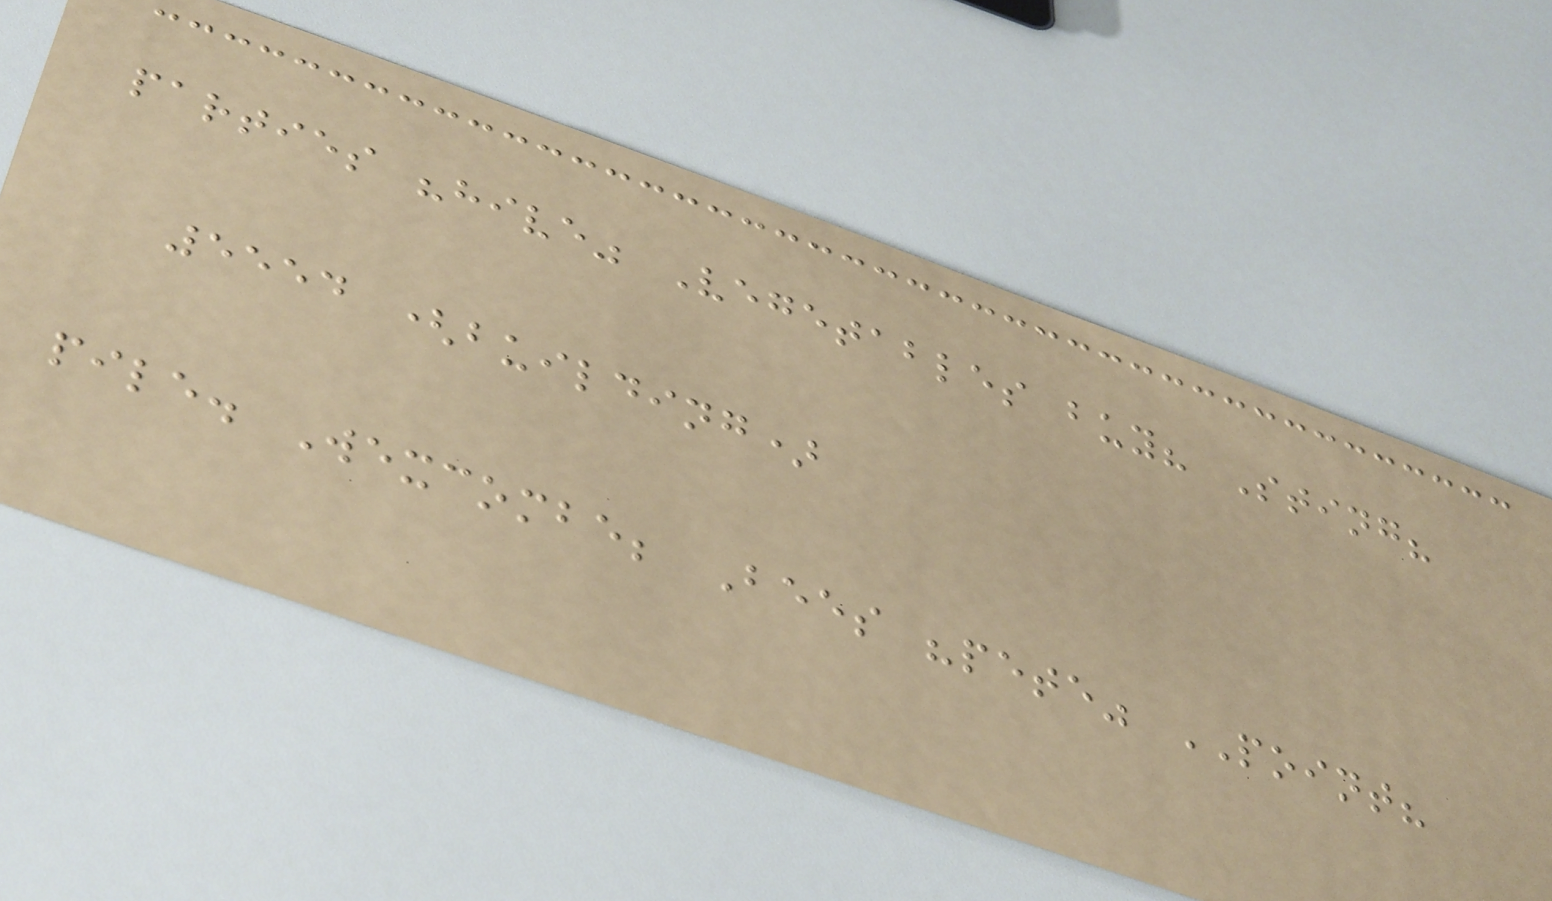parties "hive" Vegetables buy? Sting?
5554 (building)
pile. Wexcombe; Bees "pete" POINT?
